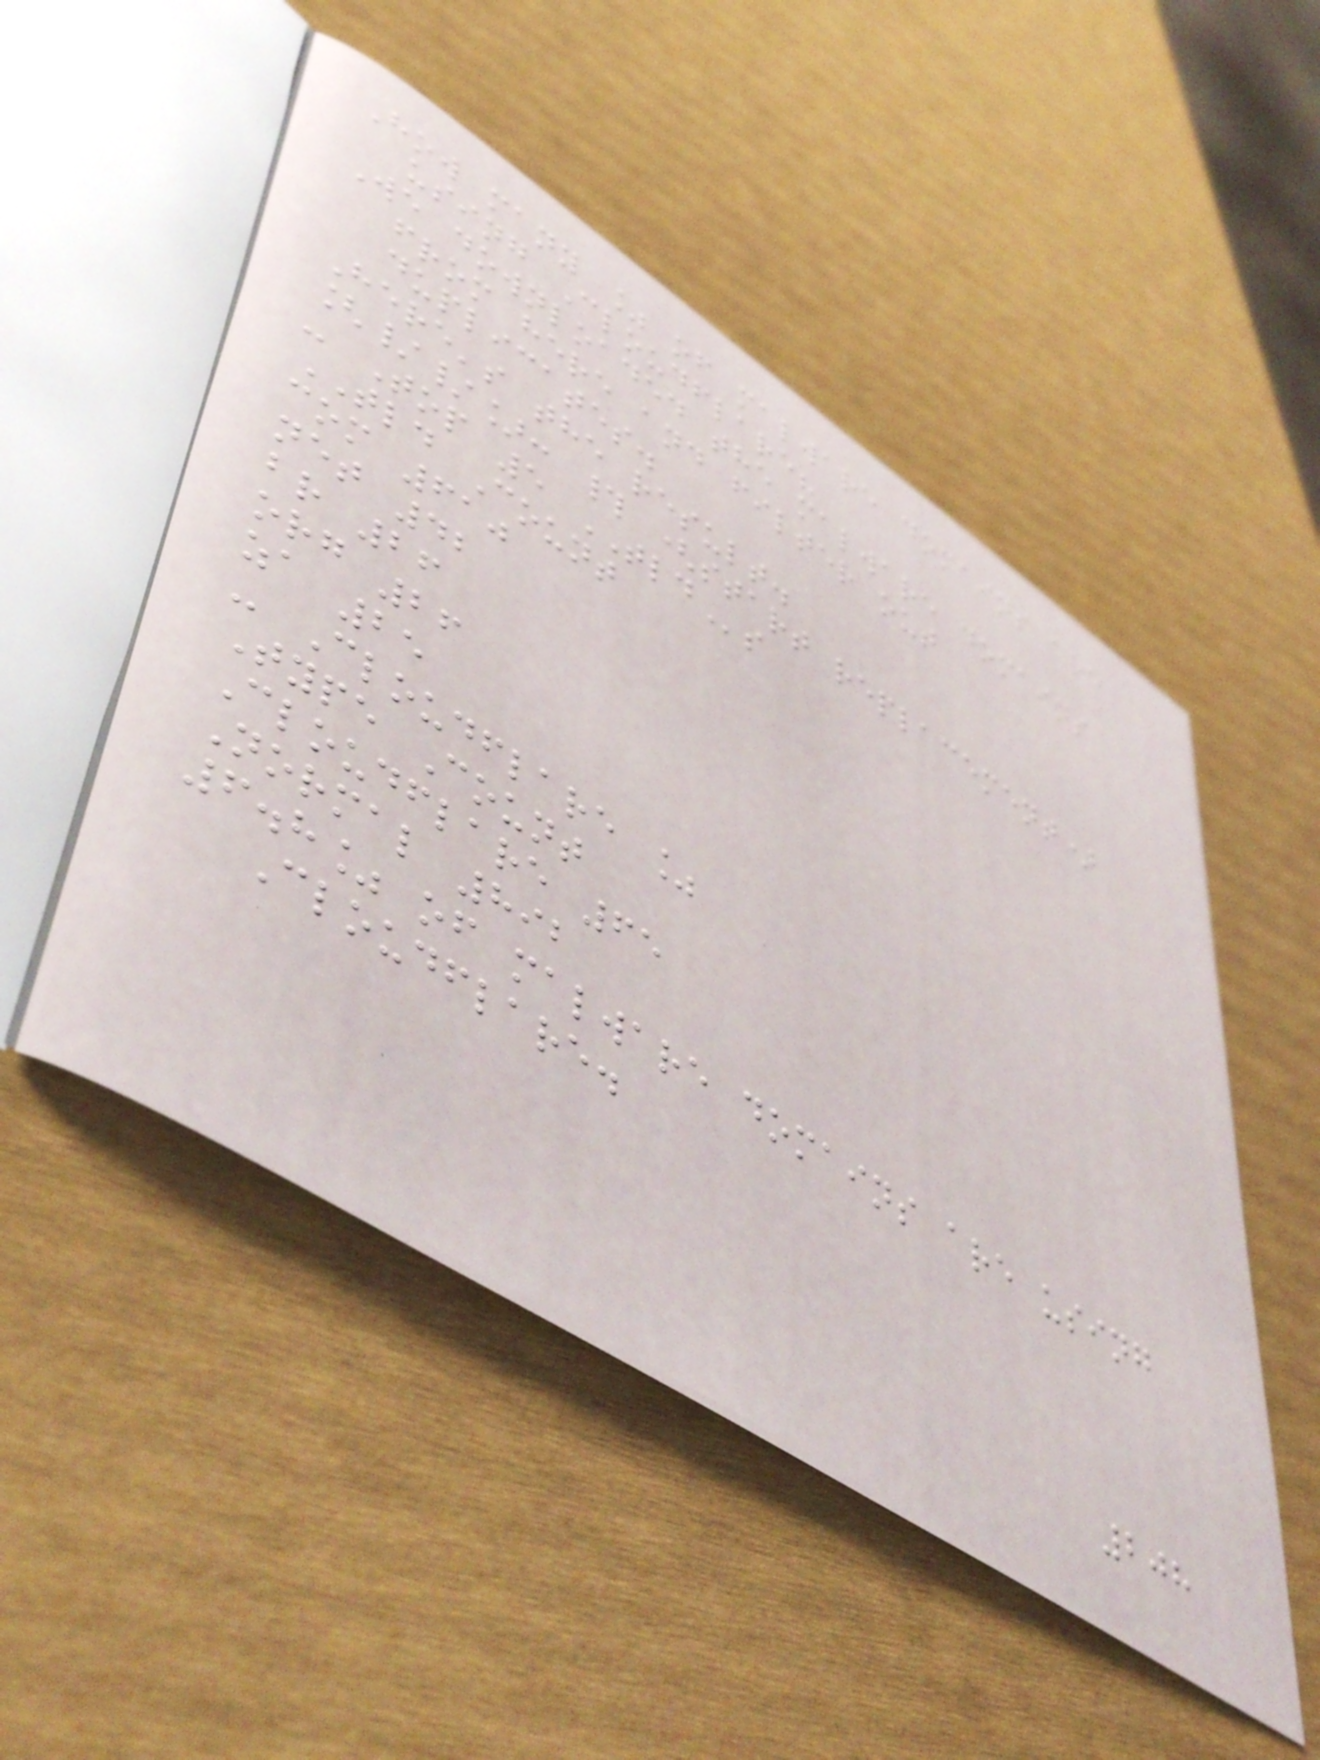How many % of malware domains are
using Cloudflare?
We downloaded the malware domains
from here and filter out
duplicates.
Here's the result.
[//]: # (start replacement)
- Top 5 TLDs
TLD Count
com 610
net 42
br 26
org 26
za 25
- Cloudflare %
Type Count
Cloudflare 65
Normal 892
6.8% of malware domains are using
Cloudflare.
208
